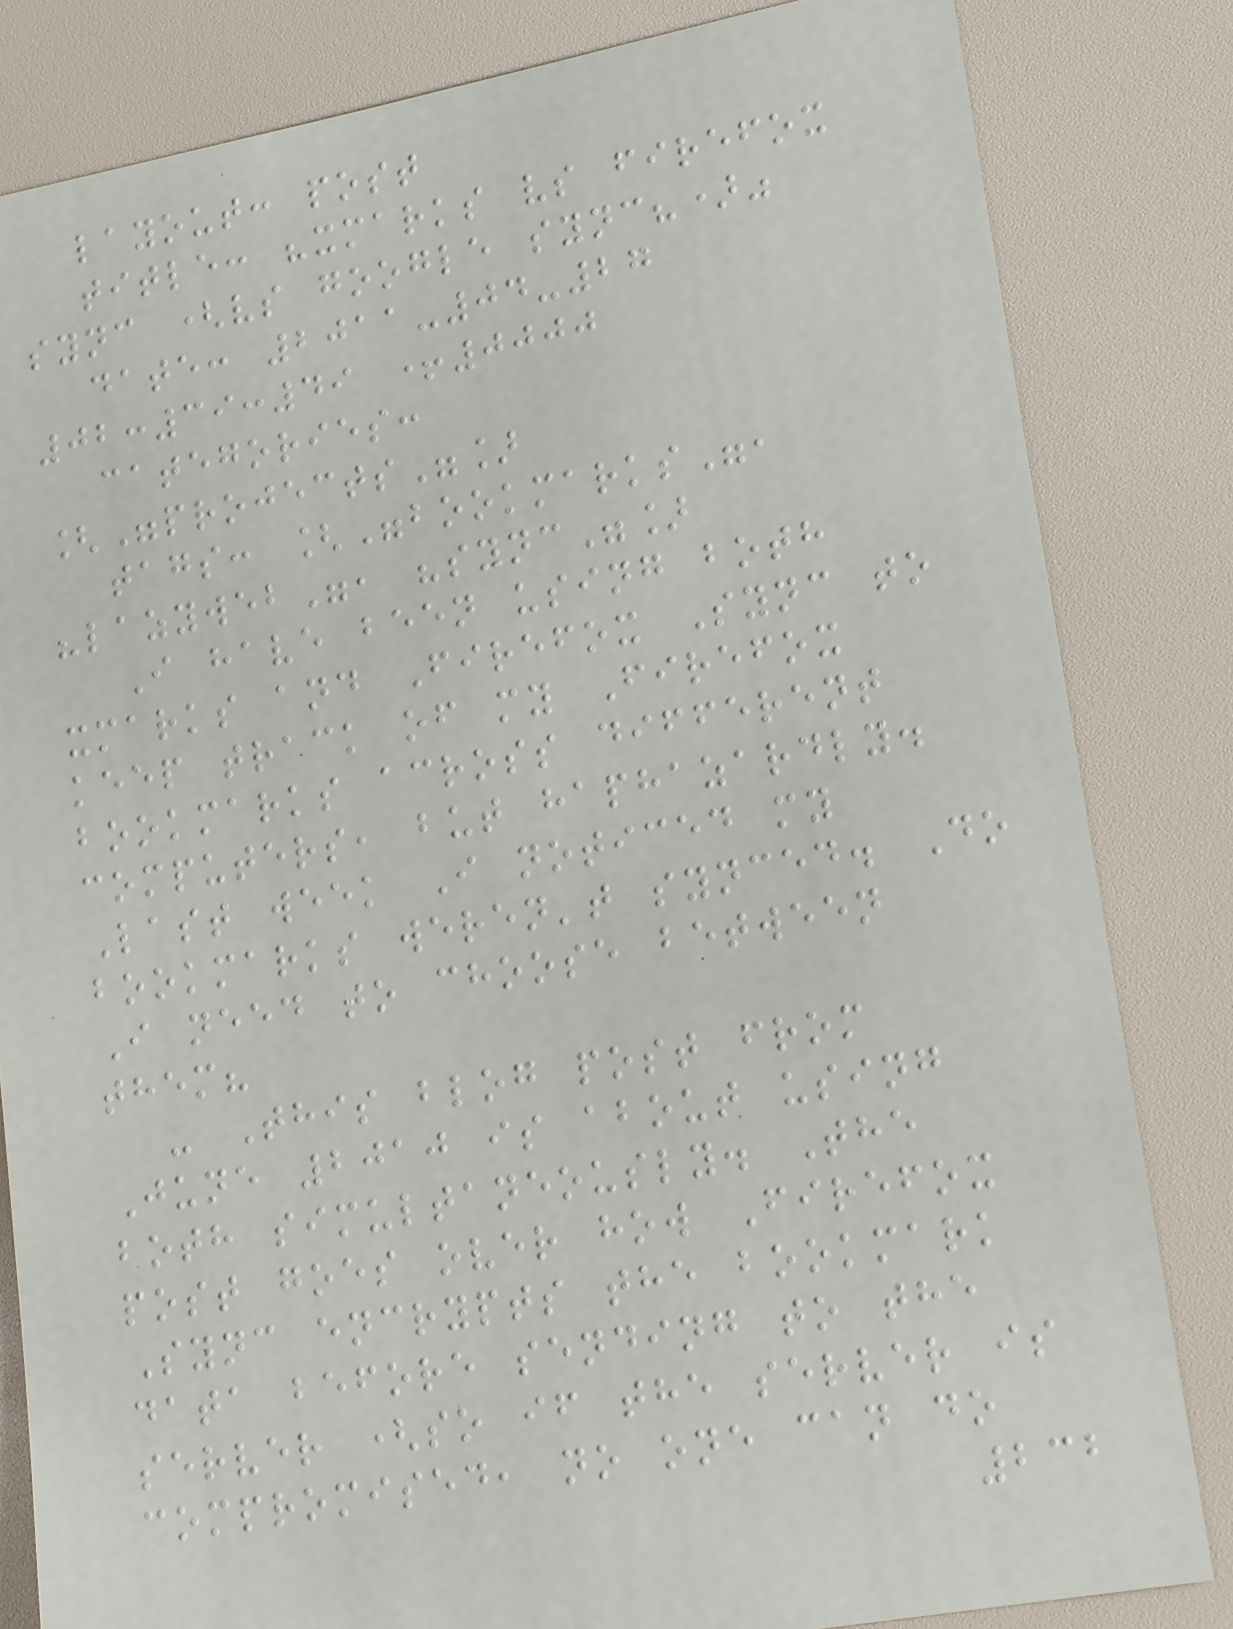layout: post
title: "xmarks vs firefox
sync (vs google sync?)"
date: 2011-04-27
02:39:49 +0000
categories:
["projects"]
tags: ["bookmarks",
"lazyweb", "sync"]
I have been using both
xmarks and Firefox Sync to
keep track of my Firefox
bookmarks across different
computers, but haphazardly.
Last week I noticed my
bookmarks weren't synced. Do
I need to choose between
them?
- This blog post from
June 2010 is about using
both simultaneously. The
post goes over how Firefox
Sync encrypts the bookmark
data before sending to the
server (so if the server is
compromised, no one can do
232
